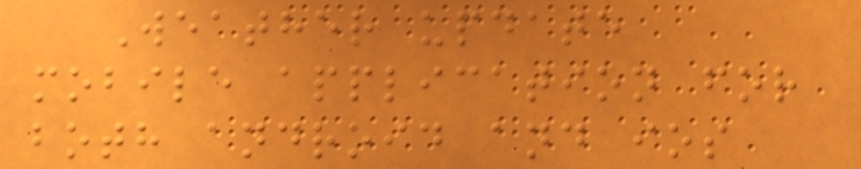Weather update
mobile application for
both android and ios
